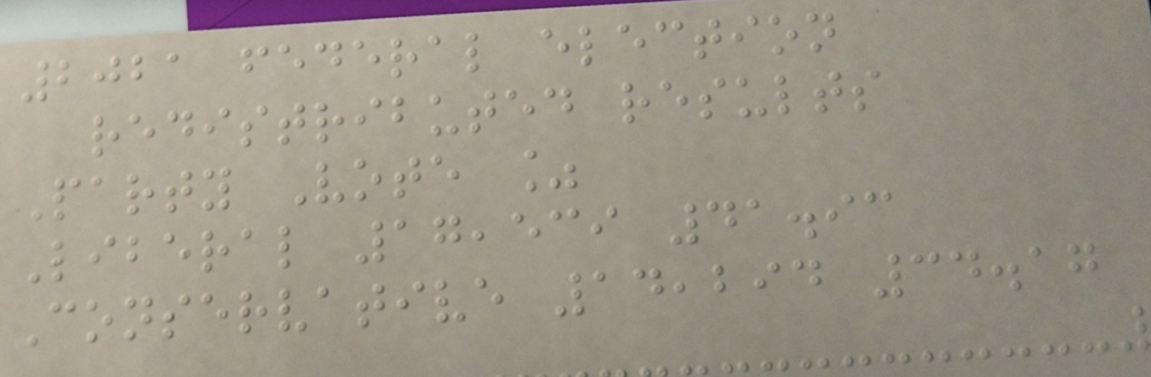2021 federal election
redistributed results
Party Vote %
Liberal 17,539 41.93
Conservative 14,294 34.17
